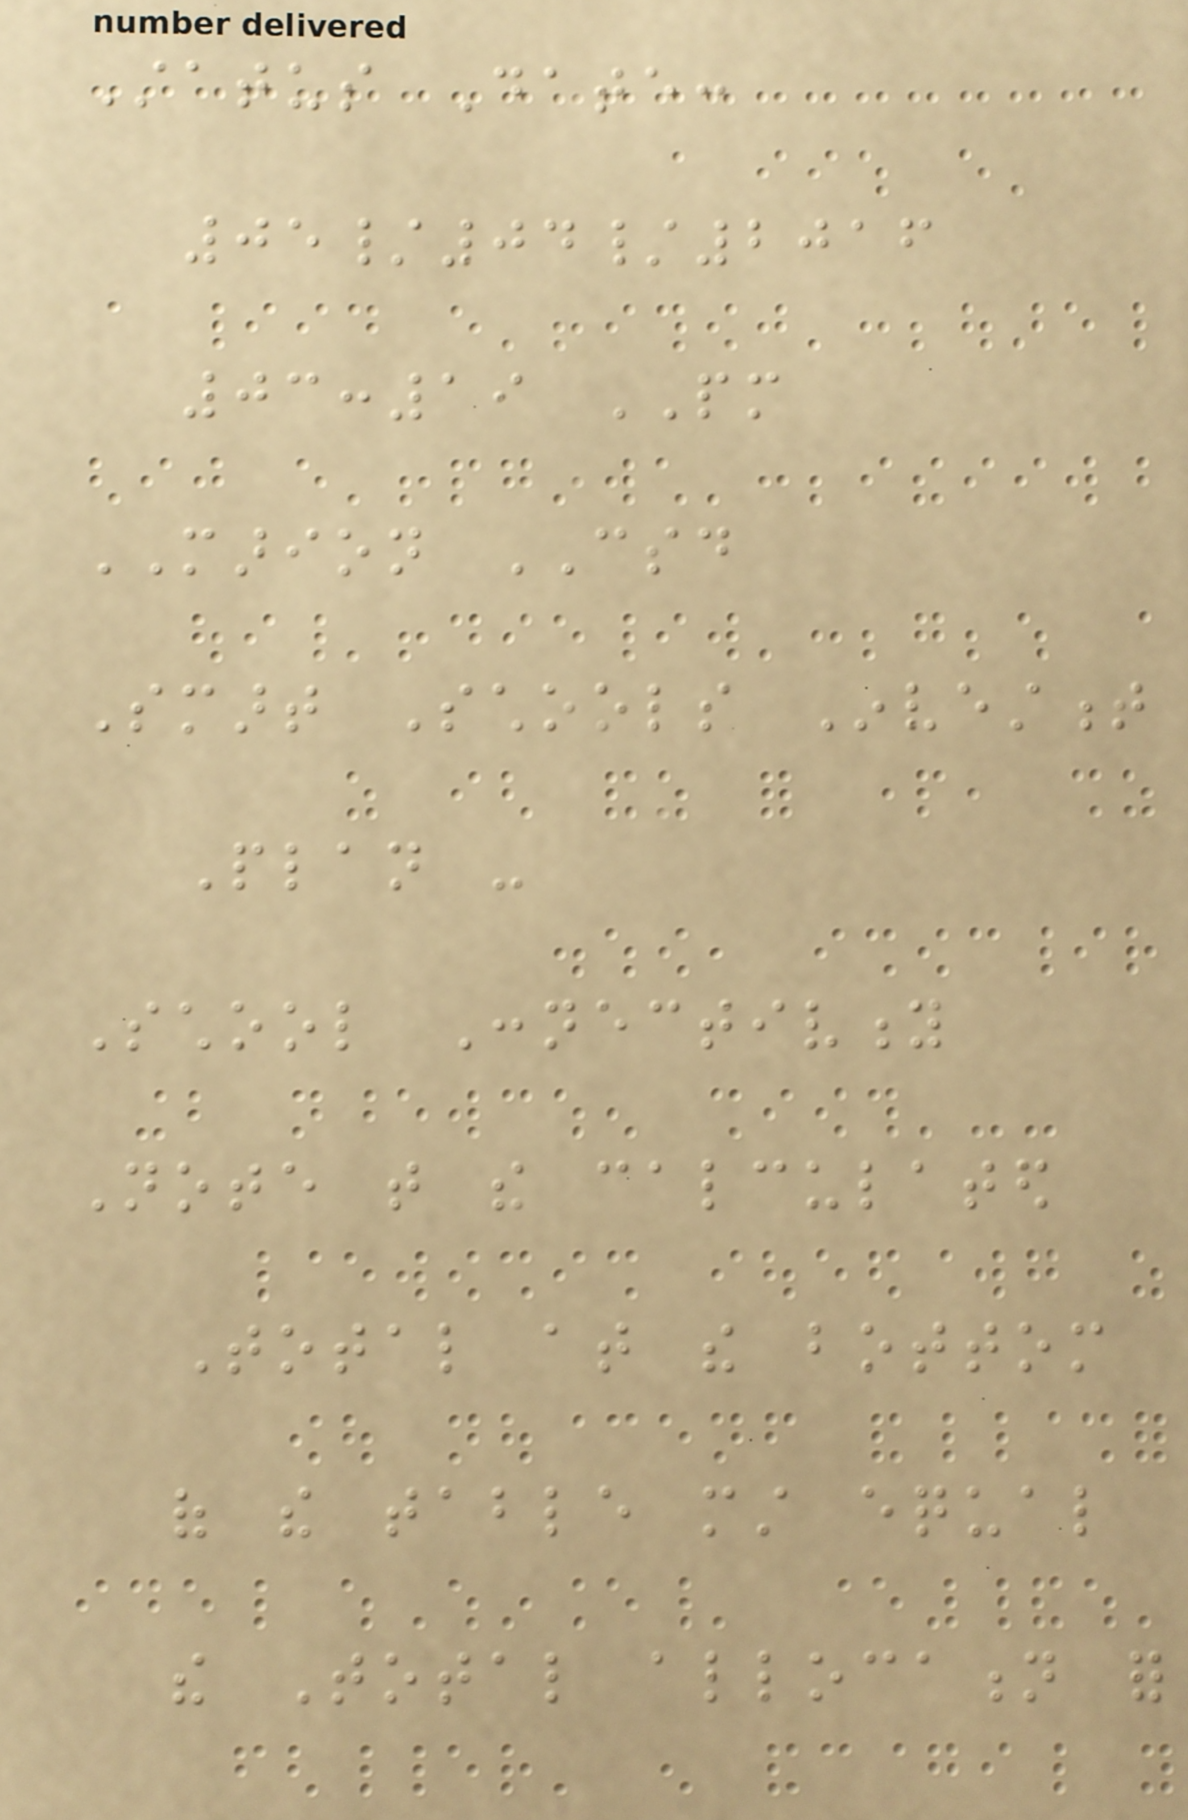Status Date:
05/04/2016
03:19 PM
MARION CSD
Smart Schools Investment
Plan -
School Connectivity
Note that the calculated
Total at the bottom
of the table must equal
the Total allocation for
